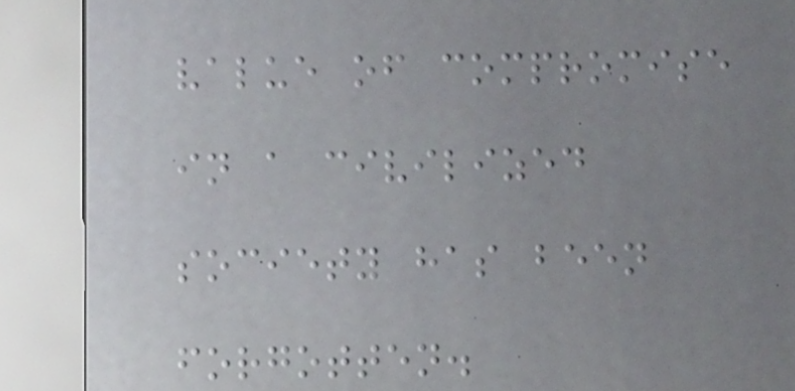value of compromise
in a civilized
society has been
forgotten.
